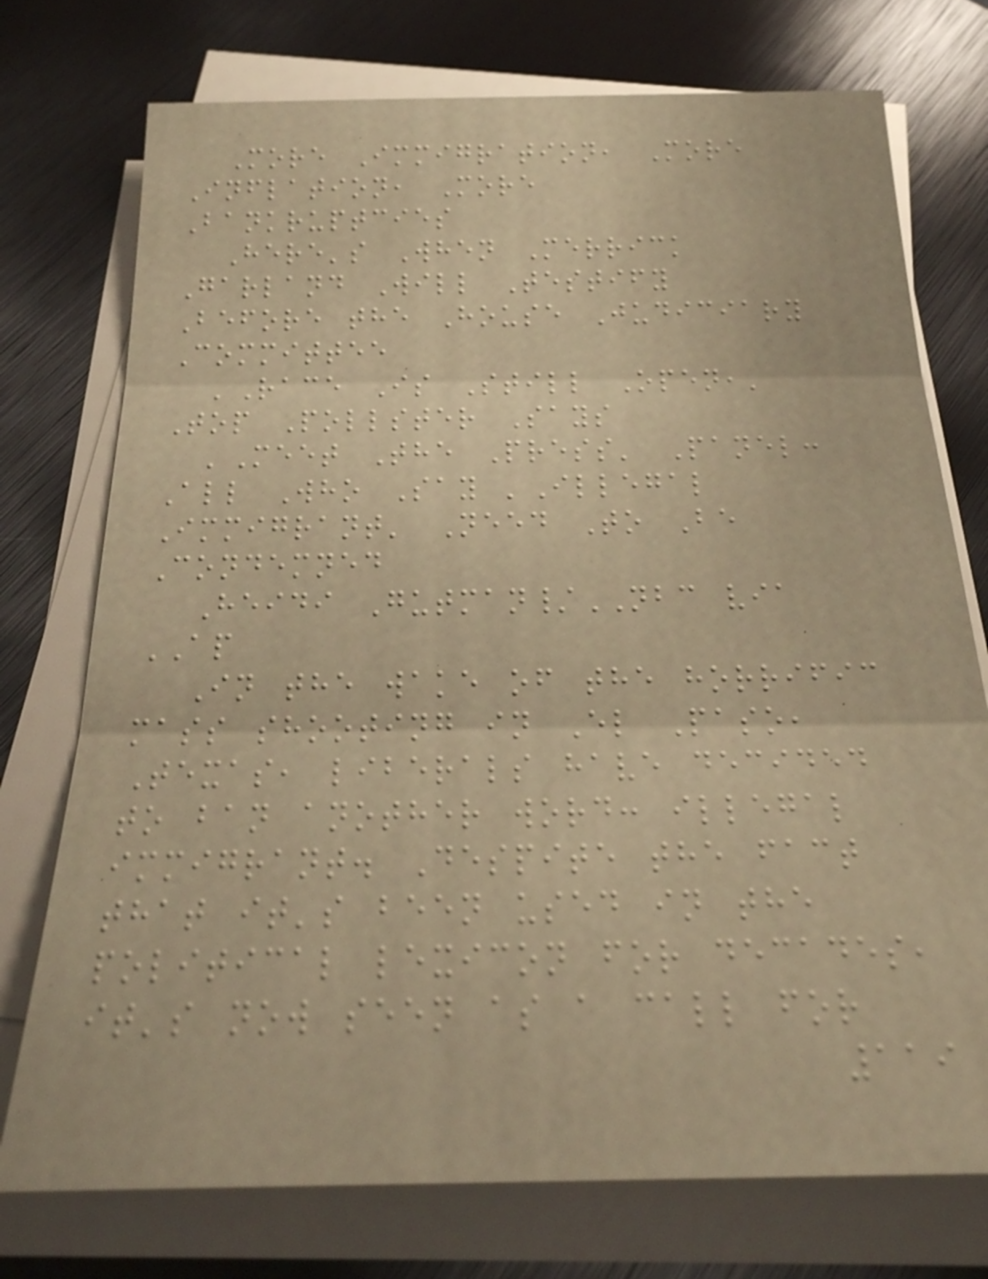More Immigration, More
Inflation, More
Bankruptcies
Here's When Merrick
Garland Will Testify
Before the House Judiciary
Committee
'Race Is Still Open,'
Top Pollster Says
'Meet The Press' Panel:
All Who Say 'Illegal
Immigrant' Need To Be
Condemned
Heidi Gutman/NBC via
AP
In the wake of the horrific
mass shooting in El Paso,
Texas, liberals have decided
to ban another word: illegal
immigrant. Despite the fact
that it's been used in the
political lexicon for decades,
it's now seen as a call for
119
